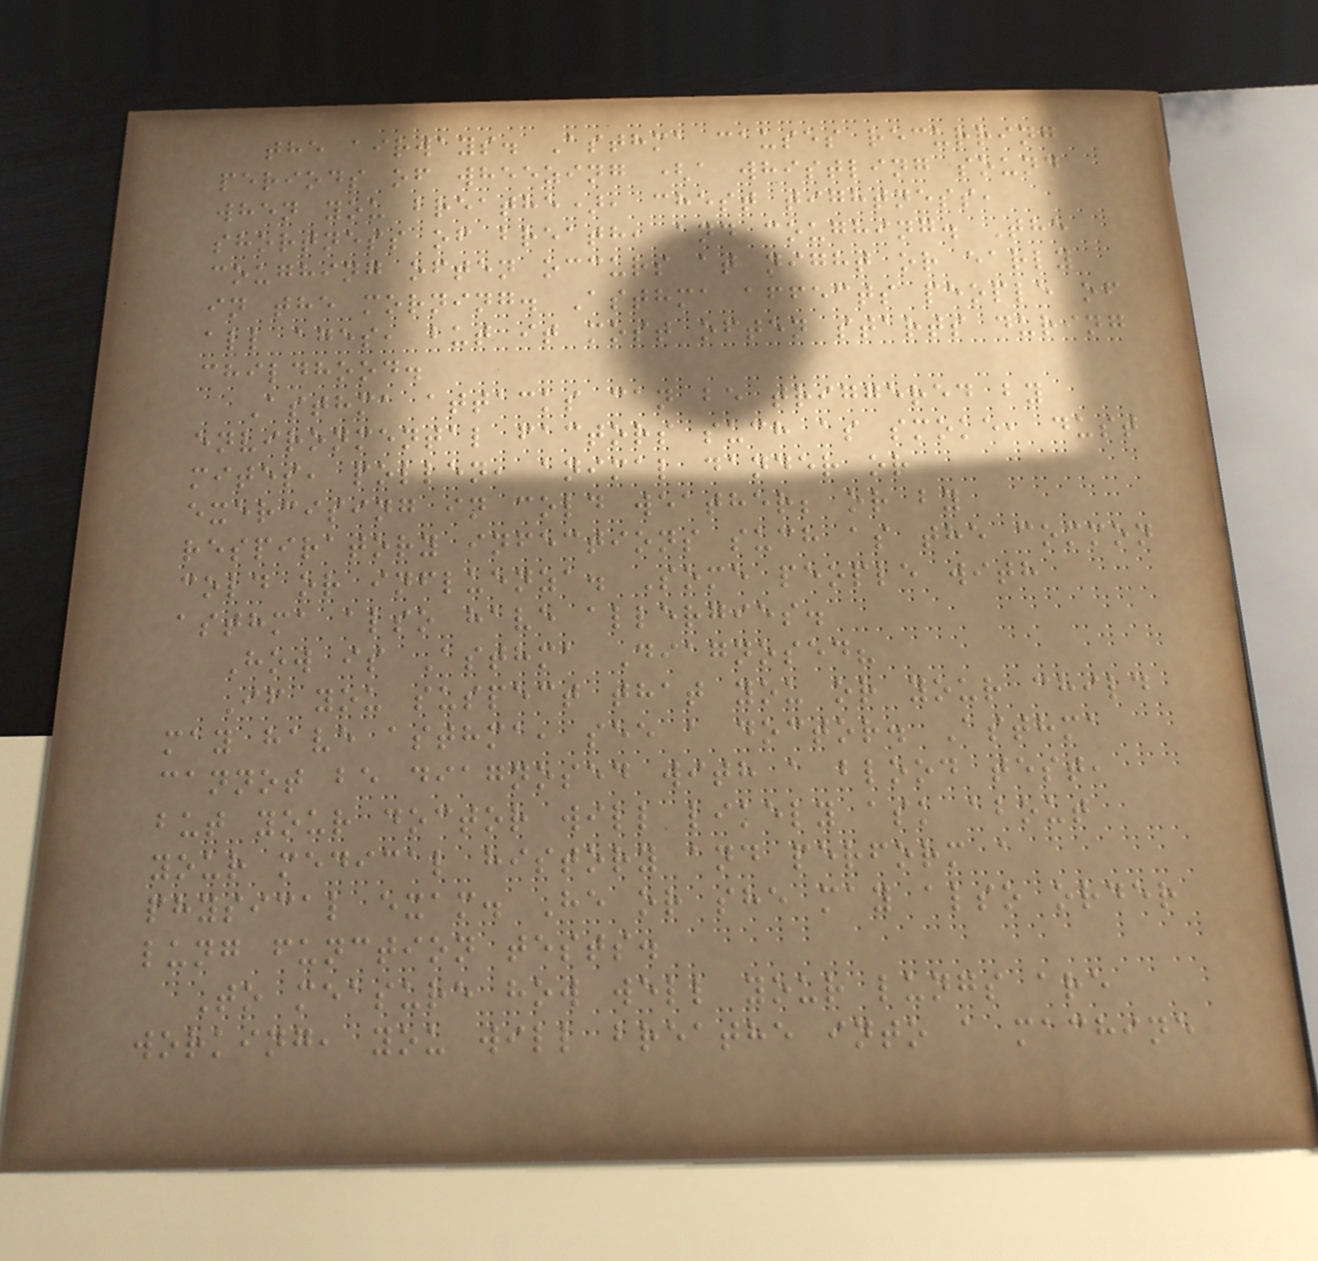the airways. Asthma causes recurring
periods of wheezing (a whistling sound
when you breathe), chest tightness,
shortness of breath, and coughing. The
coughing often occurs at night or early
in the morning. Asthma affects people of
all ages, but it most often starts during
childhood.
Asthma attacks can be triggered by
environmental factors such as smoke, dust
mites, pollen, animal dander or
exercising in cold weather; or by
respiratory infections such as the common
cold or influenza. Some people with
asthma also have allergies.
How is Asthma Diagnosed?
If you suspect that you or your child
may have asthma, see a doctor. Asthma
cannot be diagnosed with a blood test,
but your doctor will likely ask about
your medical history and perform a
physical exam. He or she may also order
lung function tests.
To measure how well your lungs are
working, you will breathe into a machine
